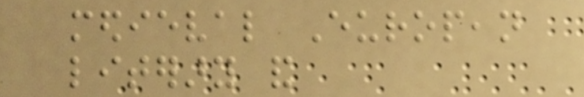medieval European
literary and
